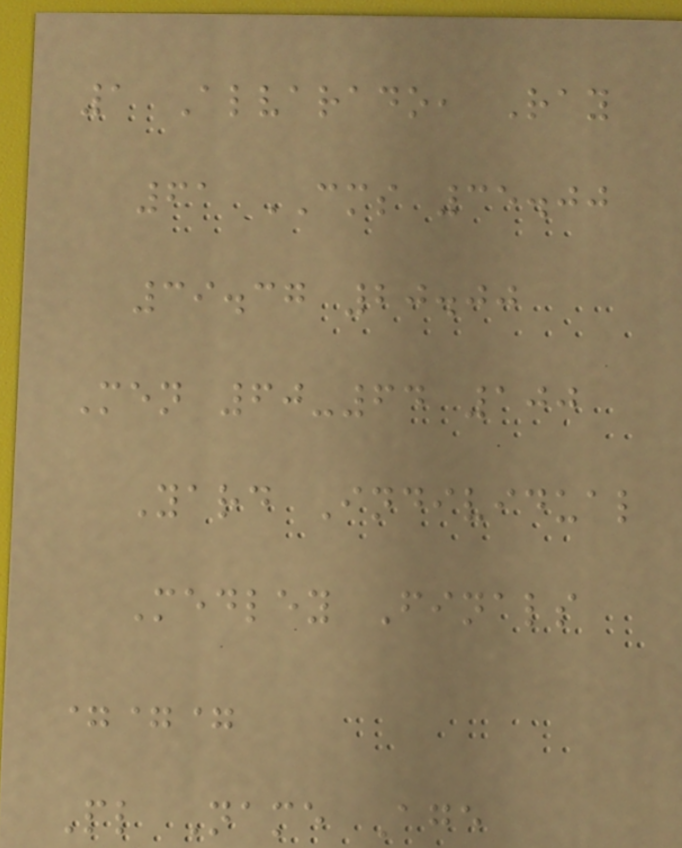1 Alvarado, Ray
61 CMS 35.00
39.37 20.00
Men 60-64 100
Yard Individual
Medley Finals
===
Pl Name Age
